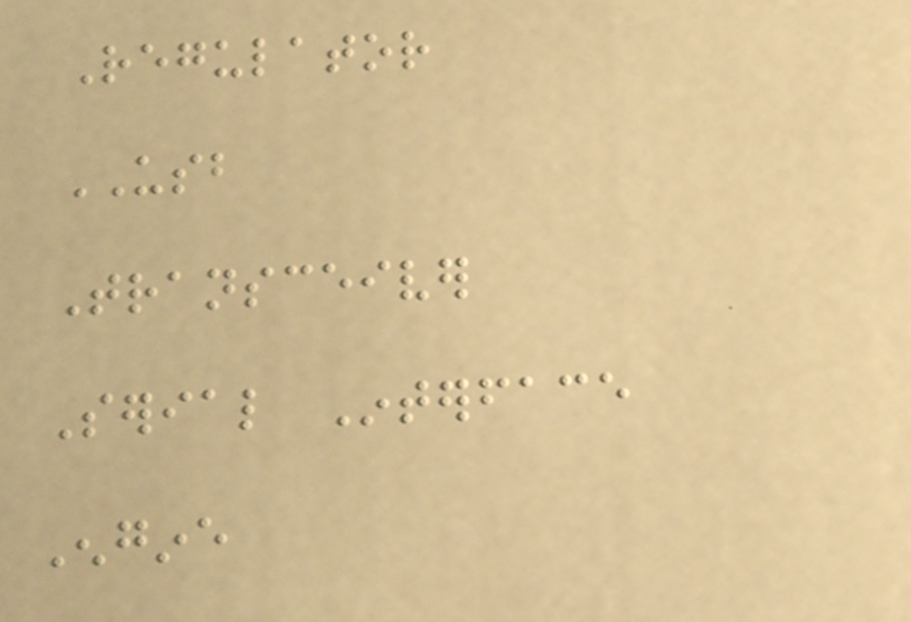Regulator
USB
Transceiver
Serial Interface
Engine
